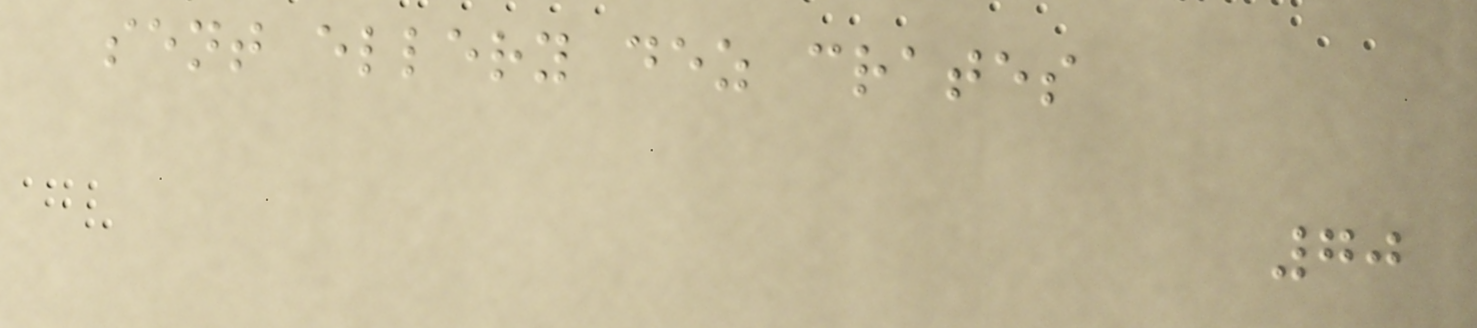sent ellery dez crates
70
